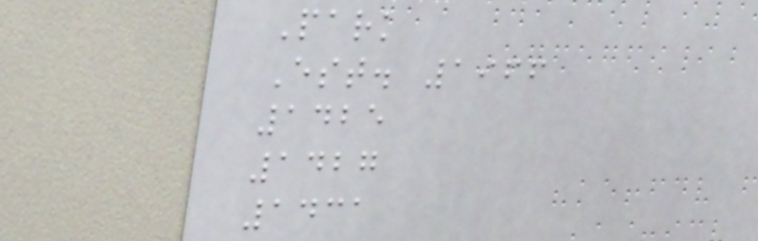Park
Est. 1966
1425
1427
1431
